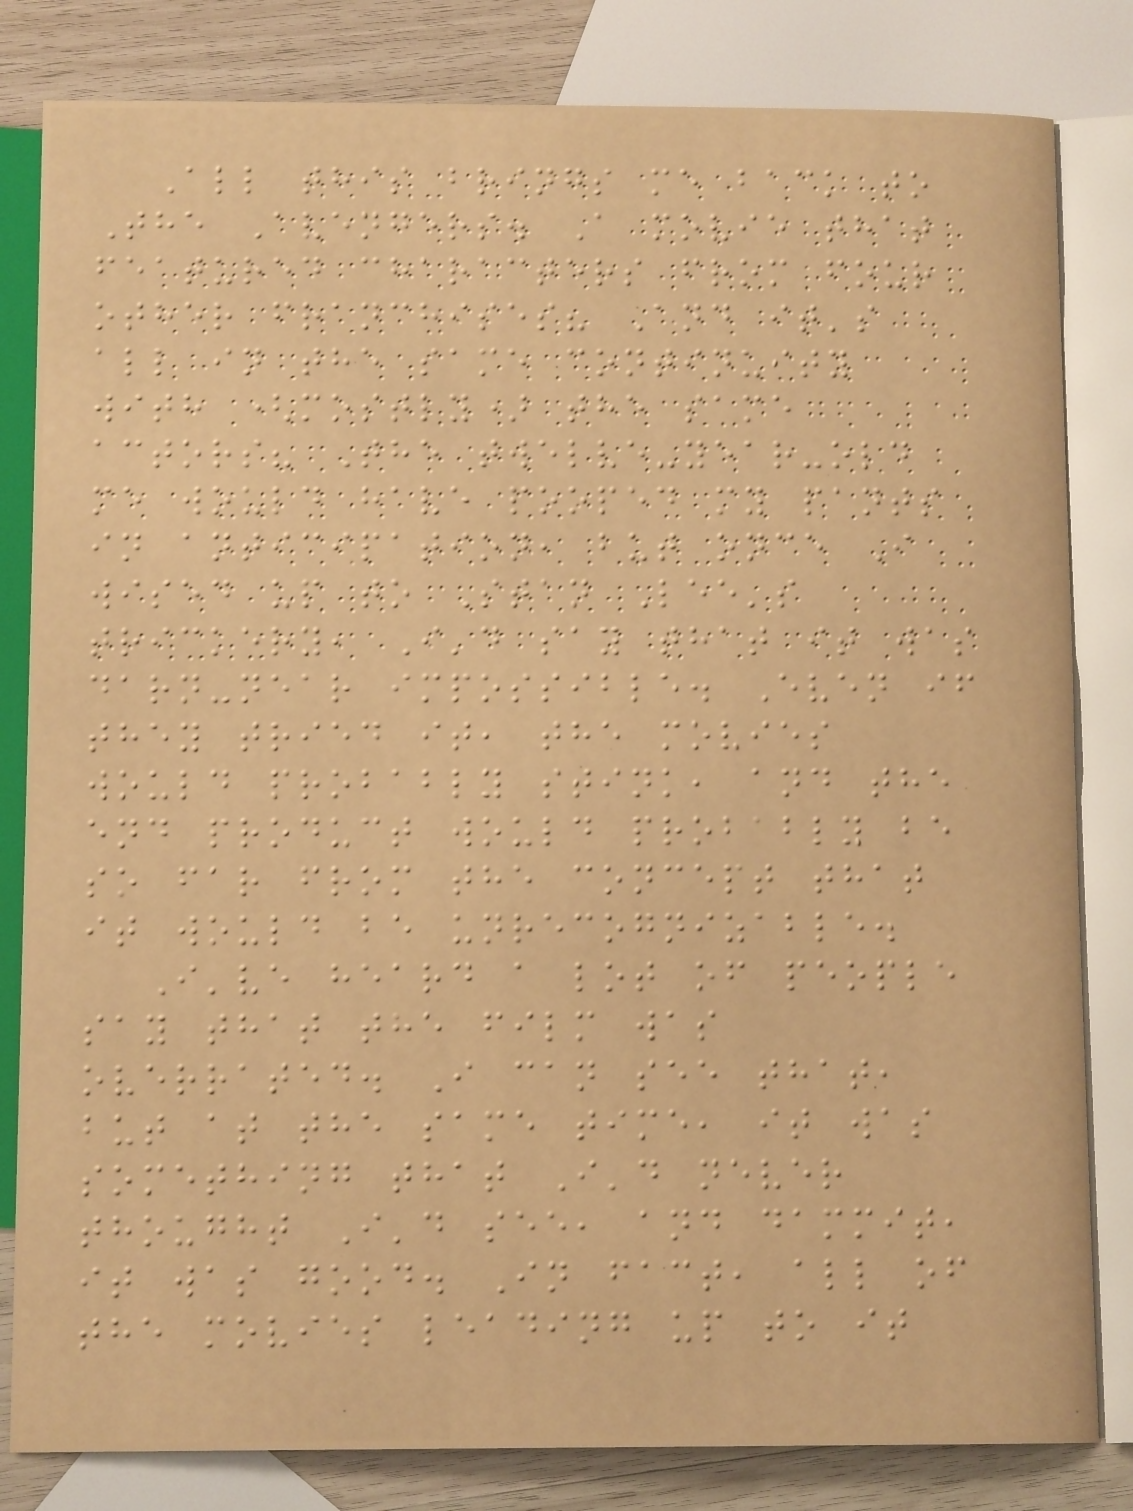All this brings me back to
The Avengers. A movie that
featured characters from four
other franchises? And it's
all in the same continuity
with (mostly) the same
actors? The twelve-year-old
me would have pooped my pants
in anticipation, but once I
wised up to Stan Lee's
trickery, I'd say that it was
darn-near impossible. Even if
they tried it, the movies
would probably stink, and the
end product would probably be
so far from the concept that
it would be unrecognizable.
I've heard a lot of people
say that the film was
overrated. I can see that,
but at the same time, it was
something that I'd never
thought I'd see, and dammit,
it was good. In fact, all of
the movies leading up to it
